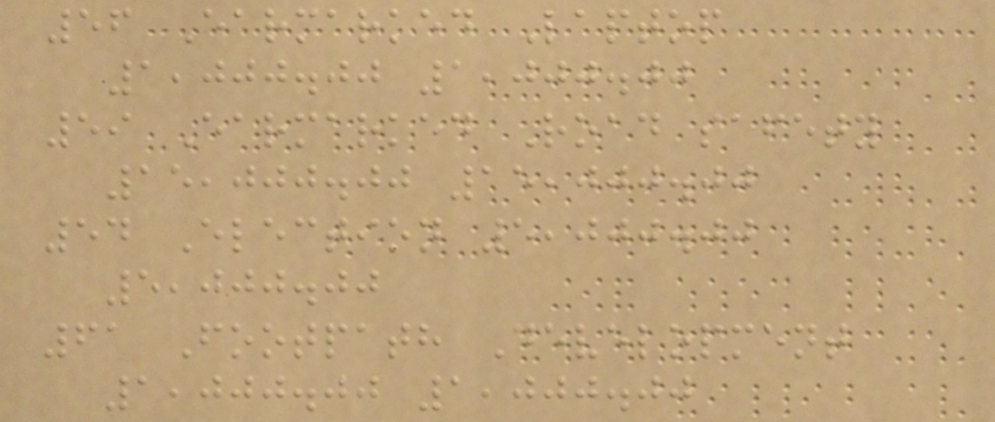56 Earmarked Laptop
1,000.00 1,000.00
59 Earmarked Road safety
15,000.00 15,000.00
54 Election 5,000.00
5,000.00
61 Footpath Development
1,000.00 1,000.00
